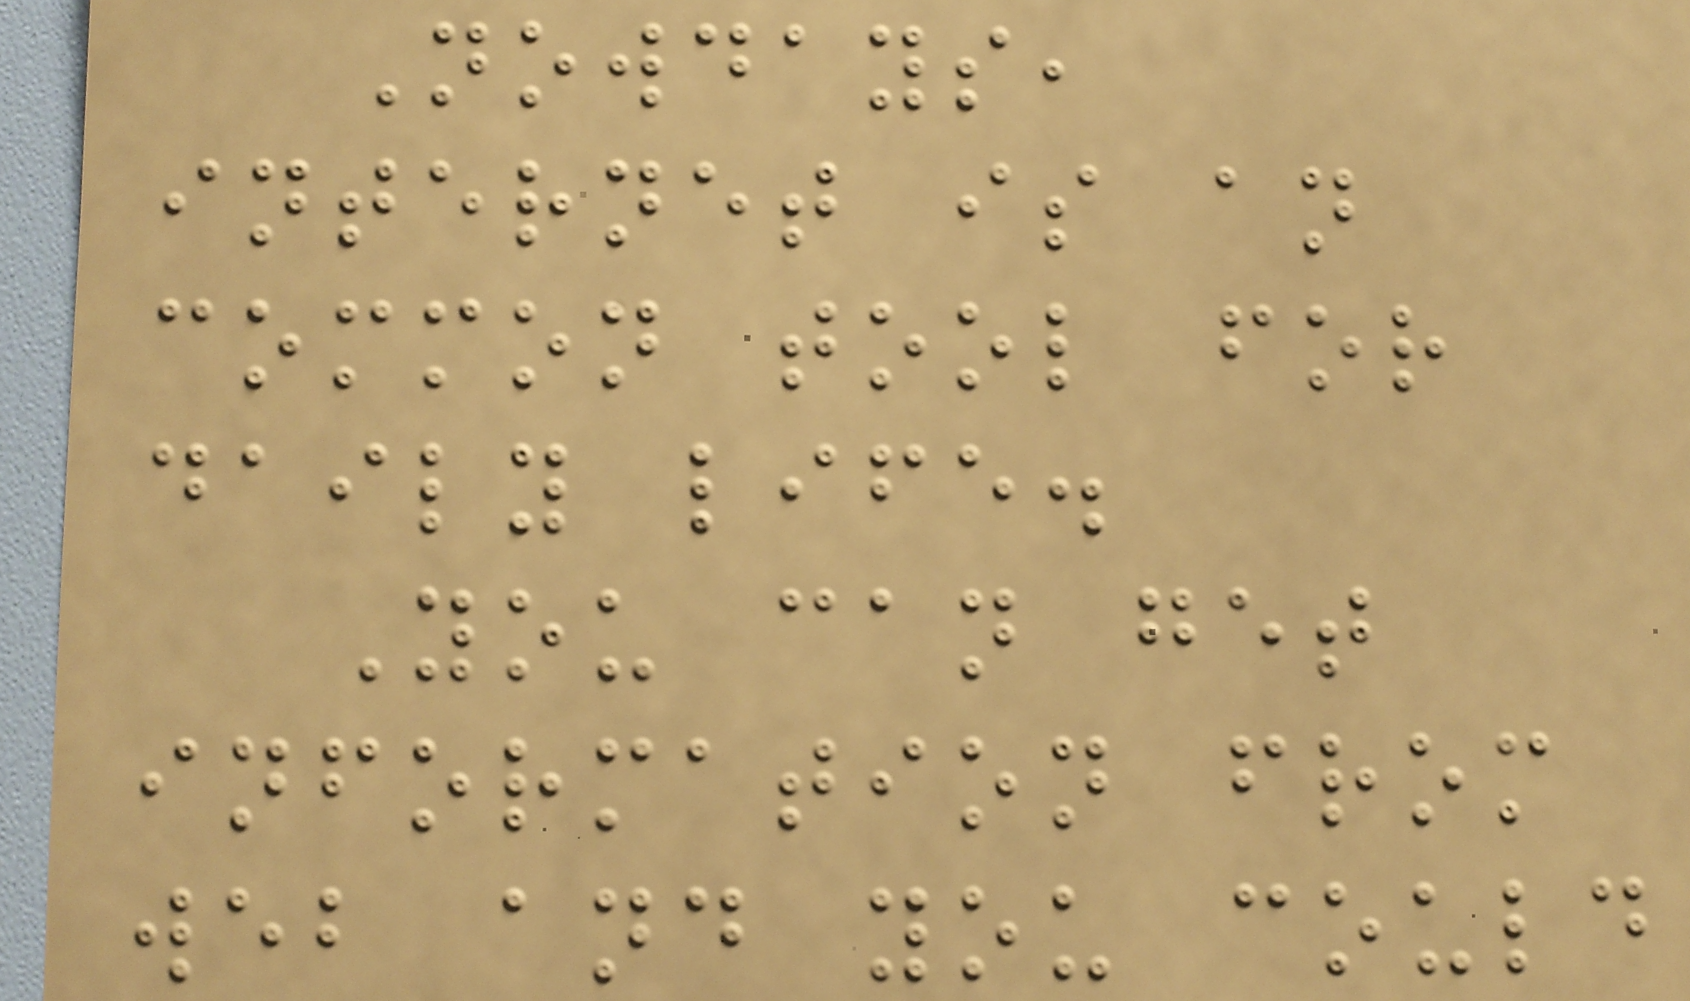Nowdays,
internet is an
common tool for
daily life.
You can get
information from
web and you could
